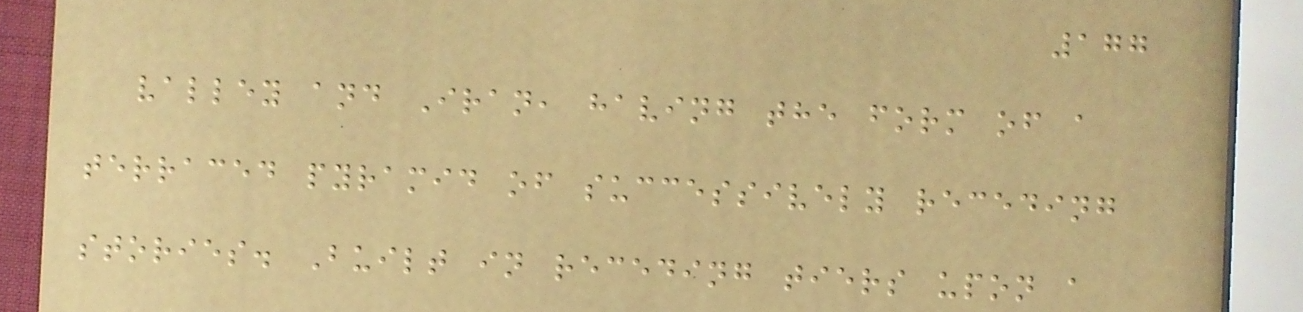177
valley and Iran, having the form of a
terraced pyramid of successively receding
stories. Built in receding tiers upon a
